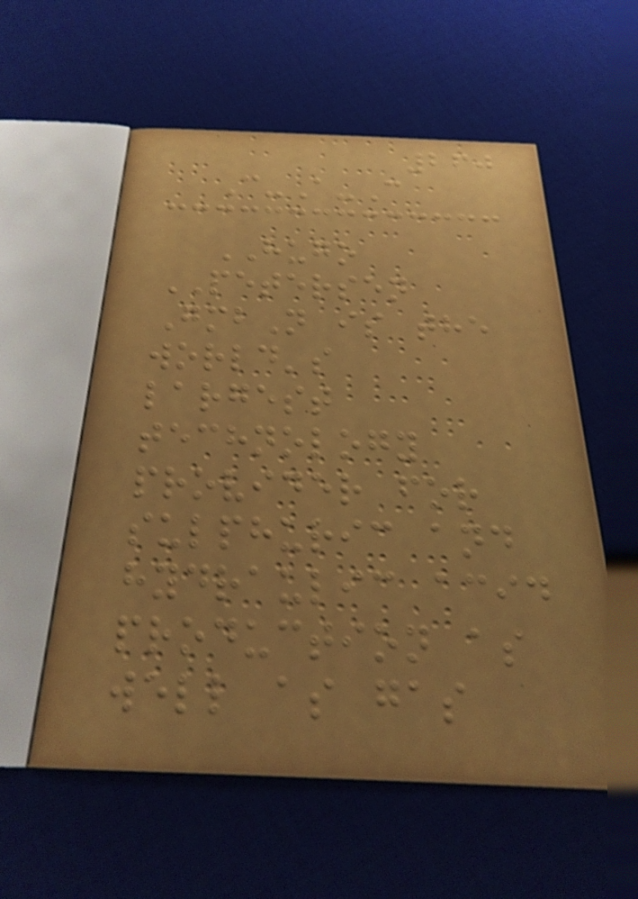260
C-A-C
HUGO
PETERSEN
GmbN is the
world's
largest
technology
provider for
sulphuric and
hydraulic acid
production as
well as gas
